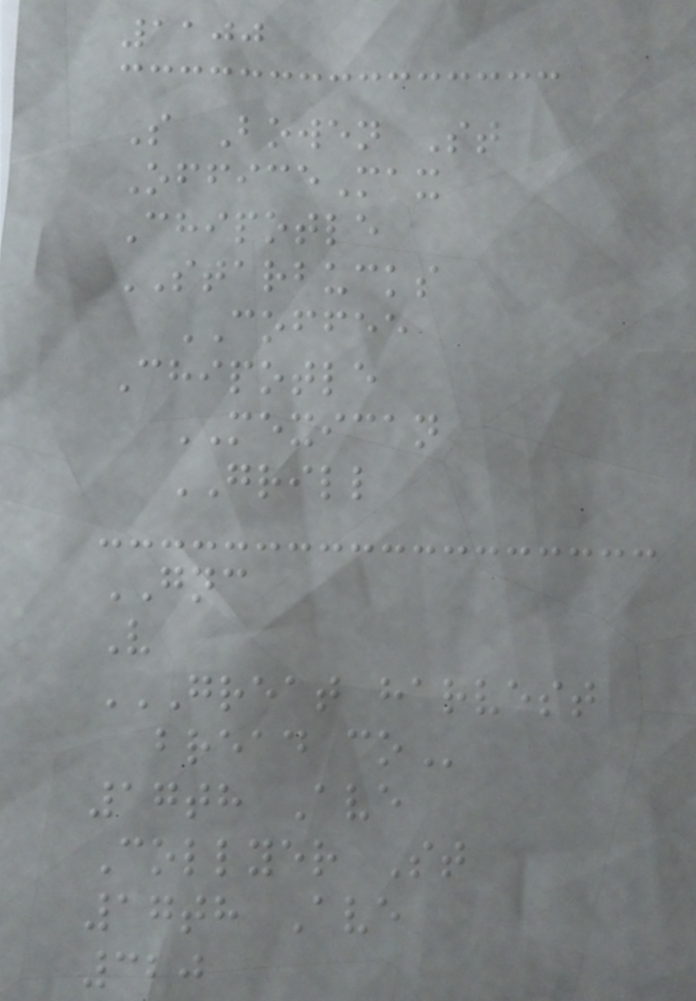1100
S Bowen St
OfficeMax
Chipotle
STARBUCKS
COFFEE
Chipotle
MEXICAN
GRILL
GNC
V
GREAT HARVEST
BREAD CO
17th Ave
Collyer St
17th Ave
320
